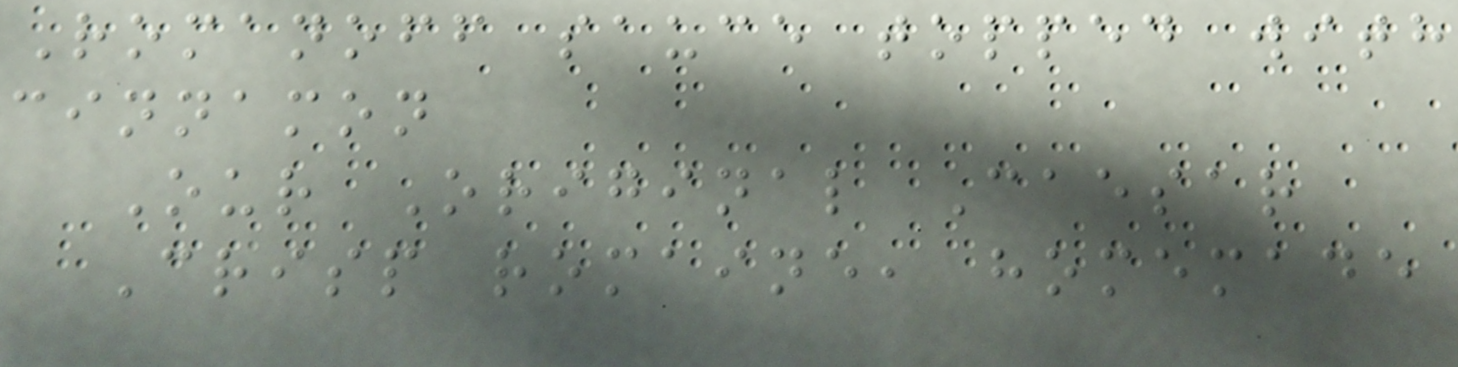Romanoff sauce topped with
cinnamon
Our Original Caesar
Crisp romaine, homemade
